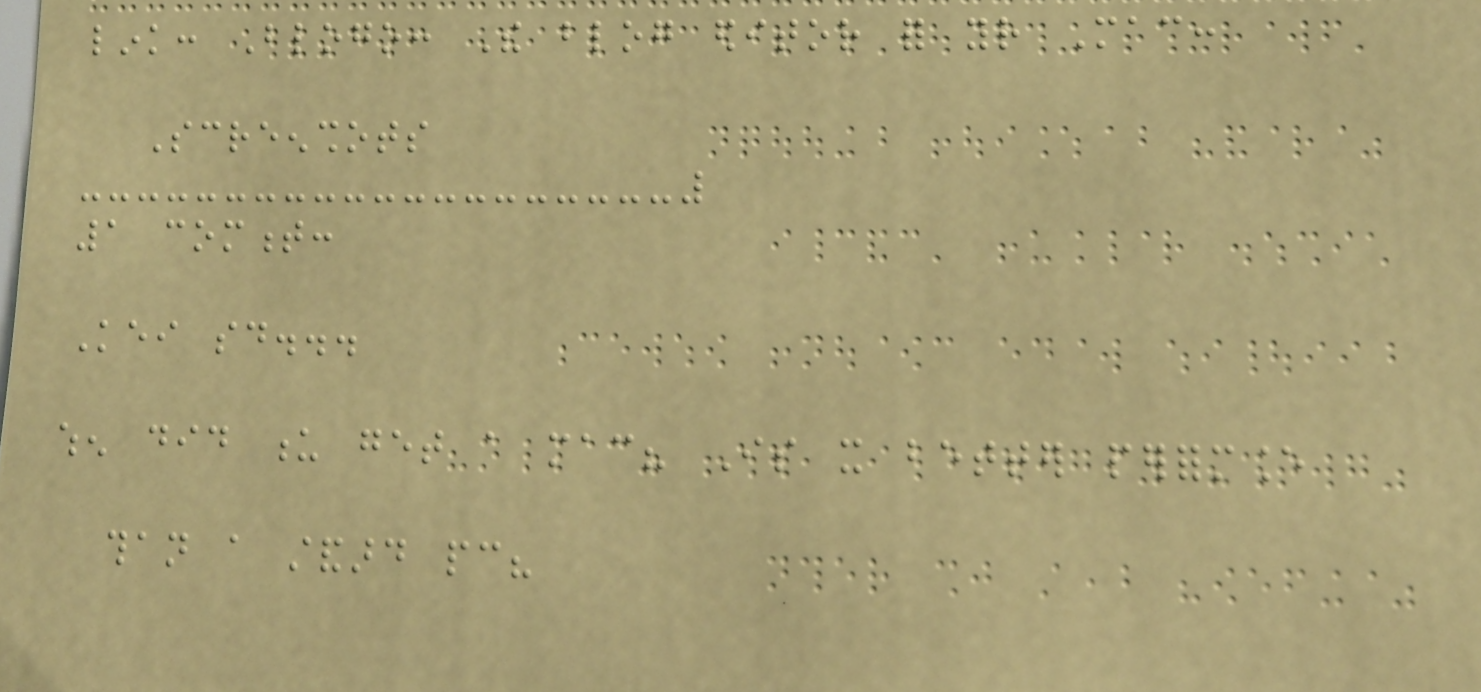link: Blogo: The blog editor for your Mac:
Screenshots
1 comment:
Kei said...
when did u get a mac? Is it better performance
than a standard pc?
